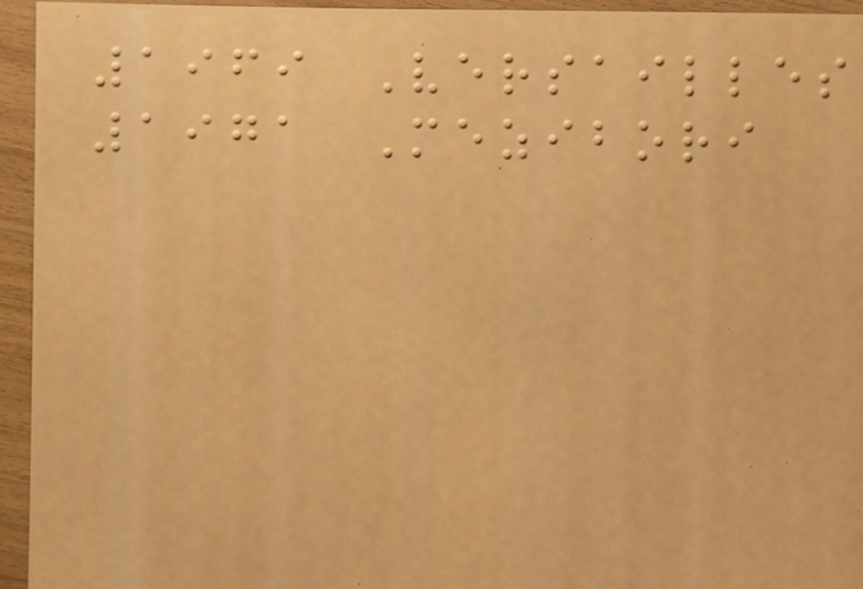1969 Versailles
1971 Mezibori
